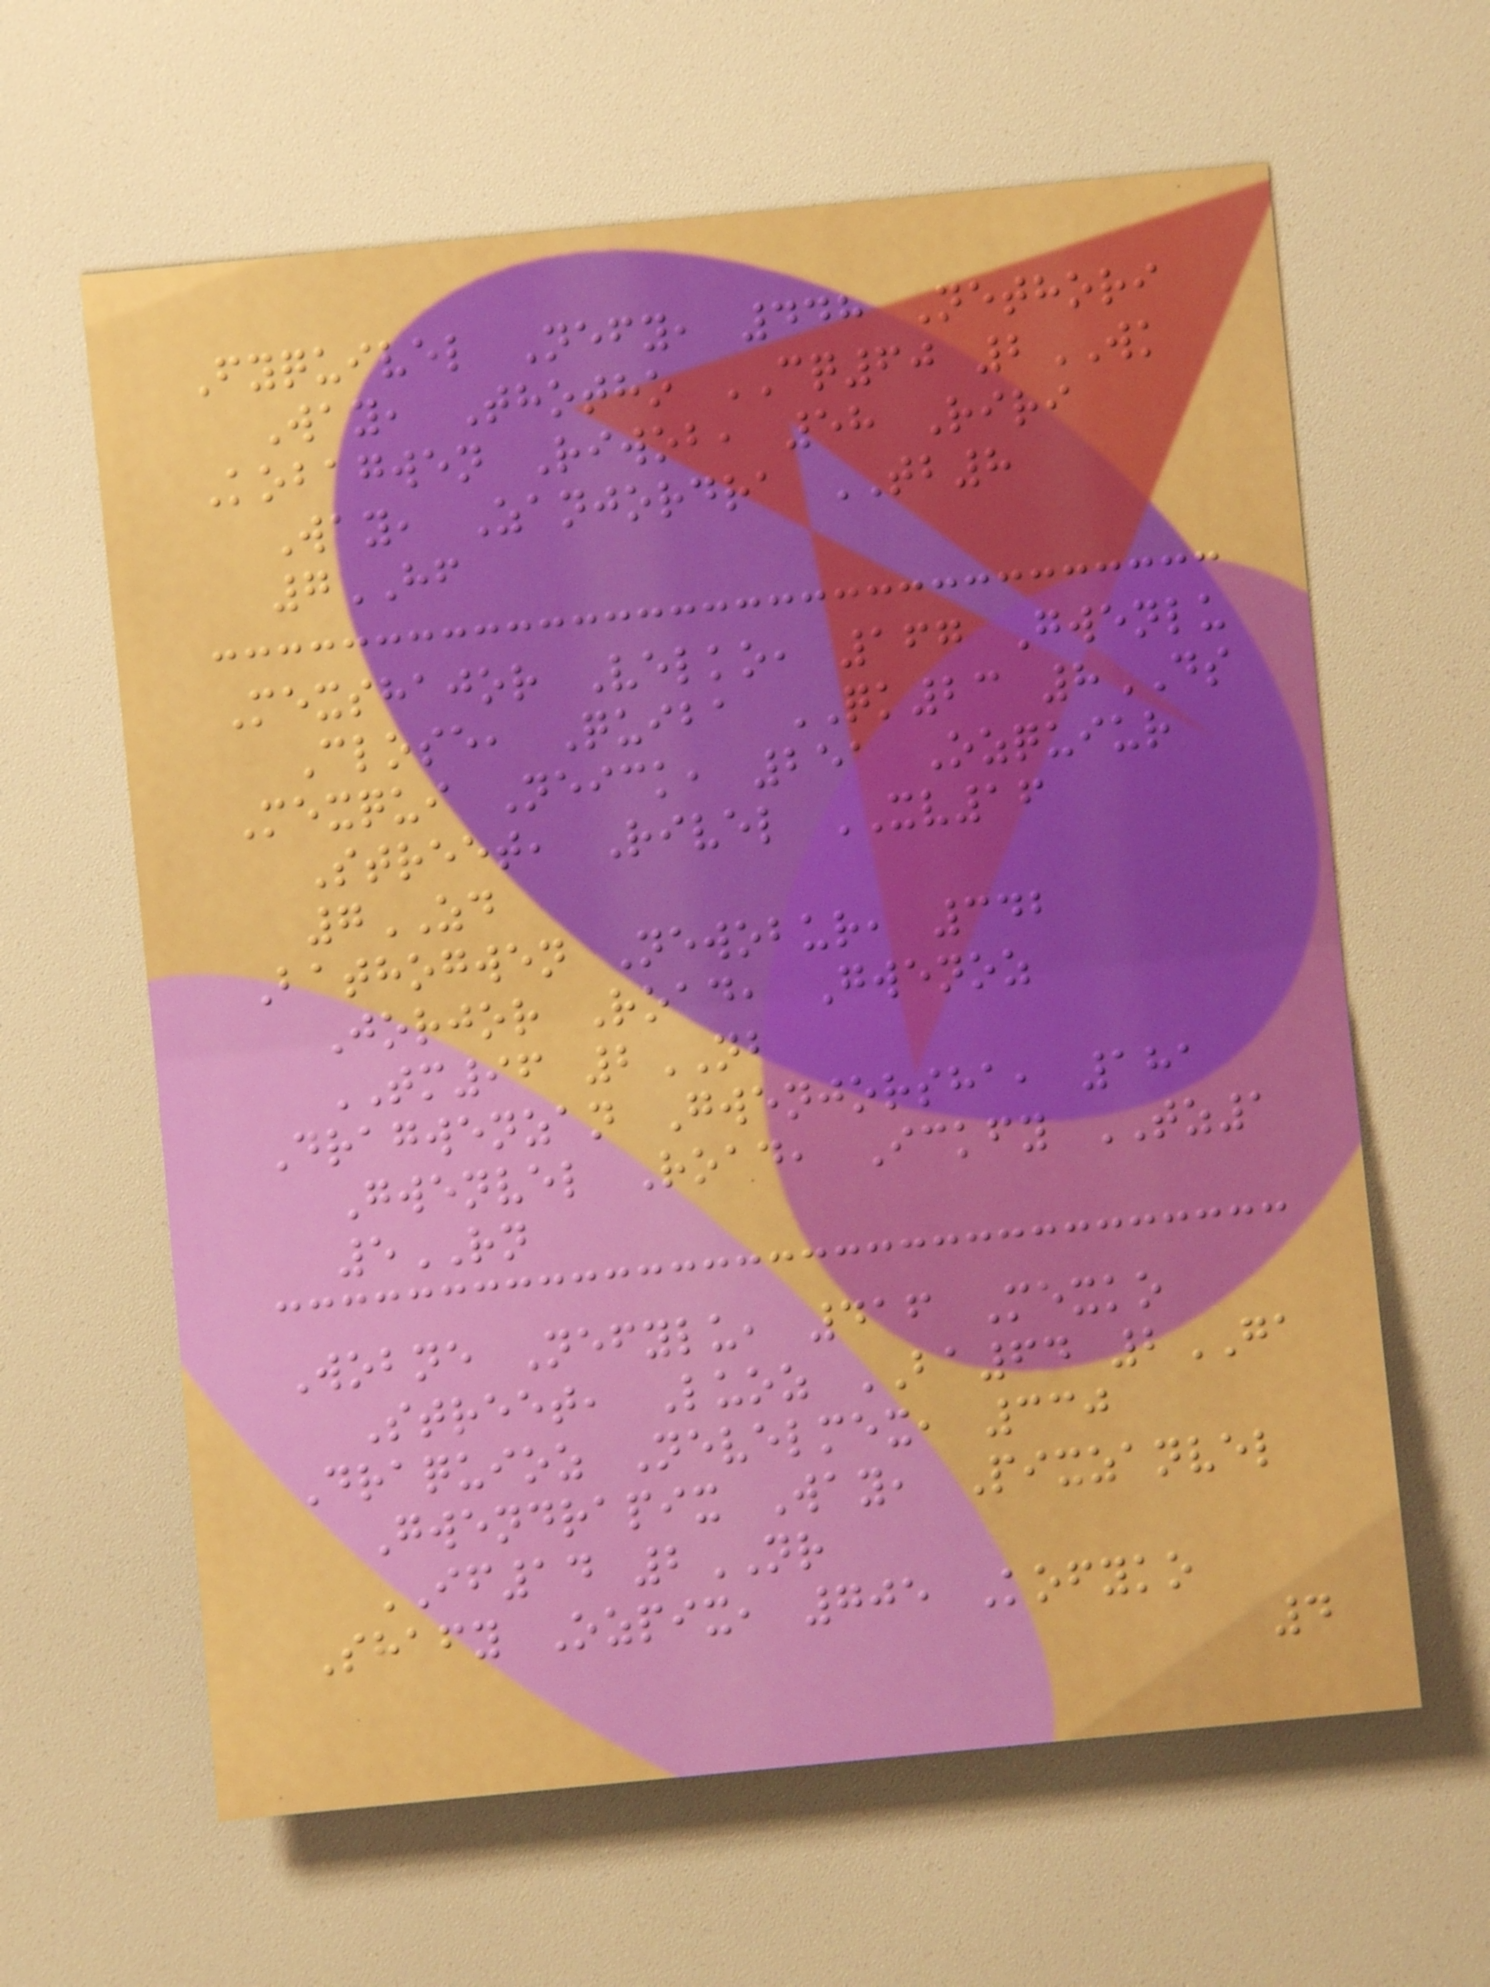Fyquivel Nefy, 448 Nethori
Way, Thotho CQ60 2WK
Kobagwen Riwob, 58 Riri
Way, Zanjordra TB8
7HF
Mexshajor Velko, 167 Gwenlu
Close, Quiba QK23 8DS
Mexqui Neick, 251 Ozquiur
Street, Rivel XV16
7ZD
Bathogwen Newobur, 342
Jorjor Road, Gwenoz
TM96 2NB
Dragwenzan Gwenjorsha, 181
Gwenvel Road, Ickfy TZ1
5RN
Wobne Nefylu, 416 Mexko
Street, Luoz BA64 2GA
Draquioz Nevelmex, 330
Gwendrapix Way, Pixzanvel
IF14 2NR
Shafy Ozpix, 705 Kofyko
4
